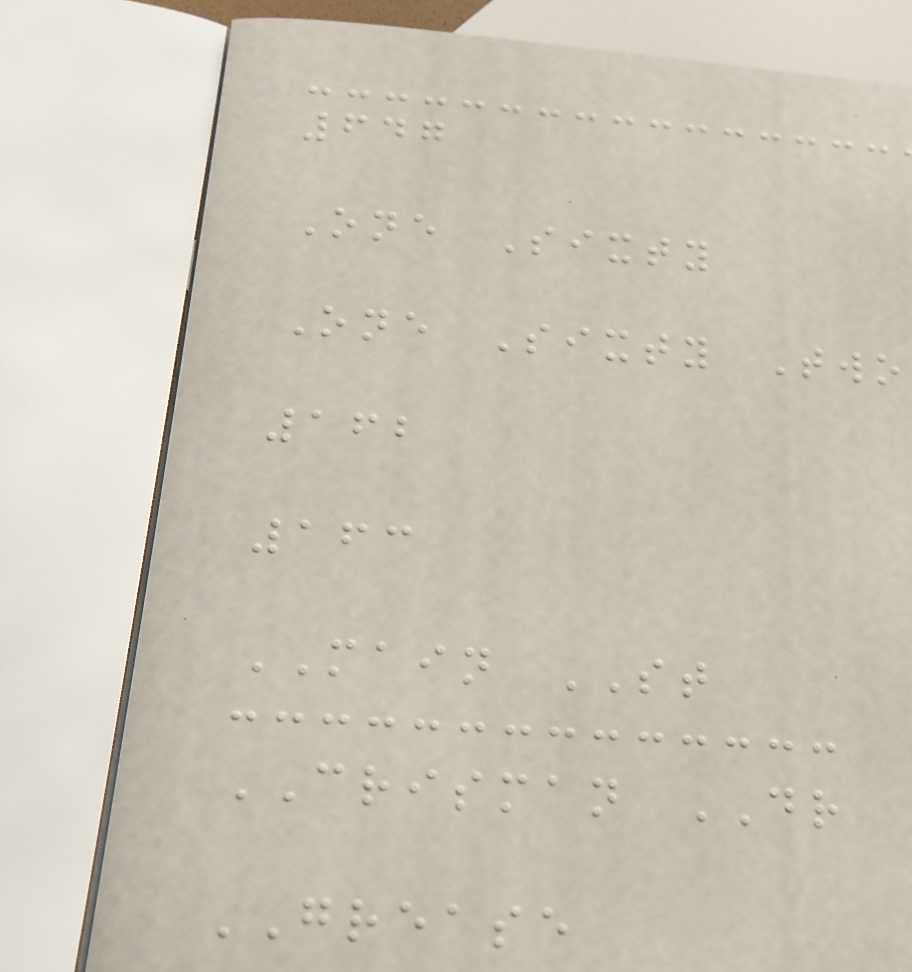647
One Sixty
One Sixty Two
162
163
MAIN ST
CRISMAN DR
GREASE
